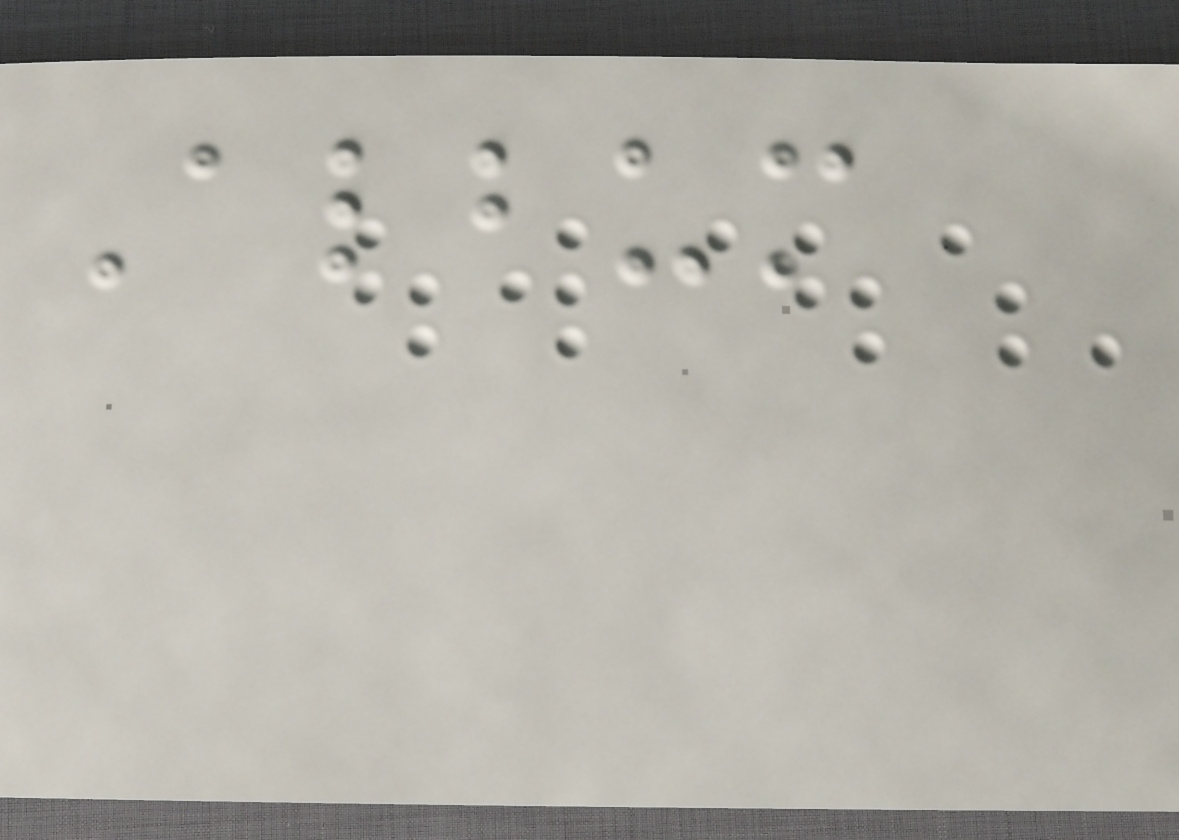Album
